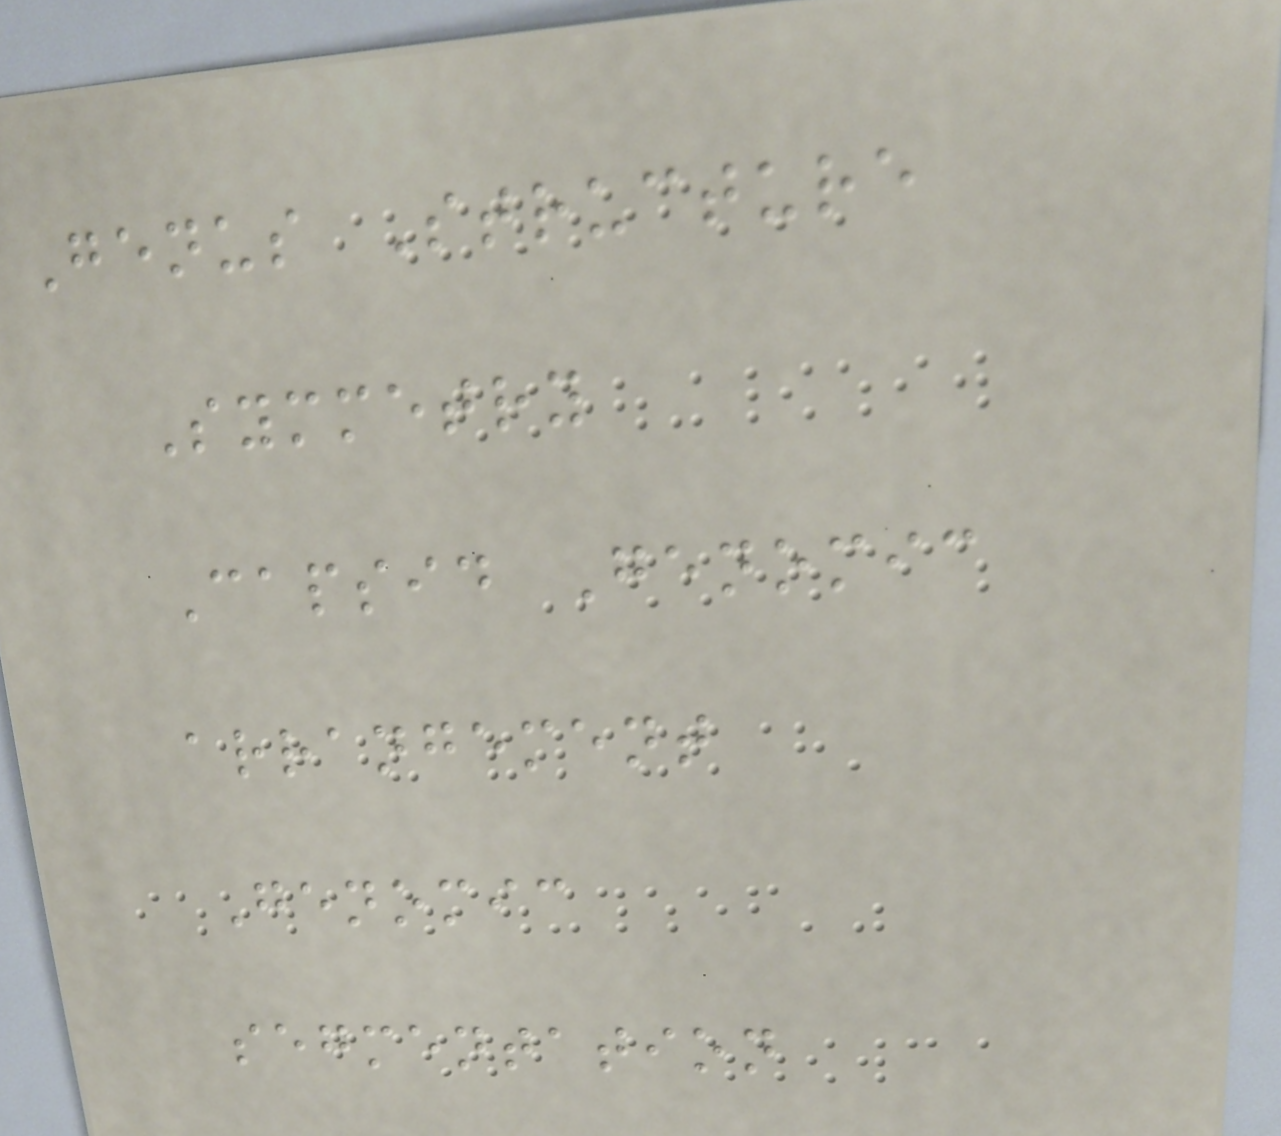Genus Structure
Symmetry
Capsid Genomic
arrangement
Genomic
segmentation
